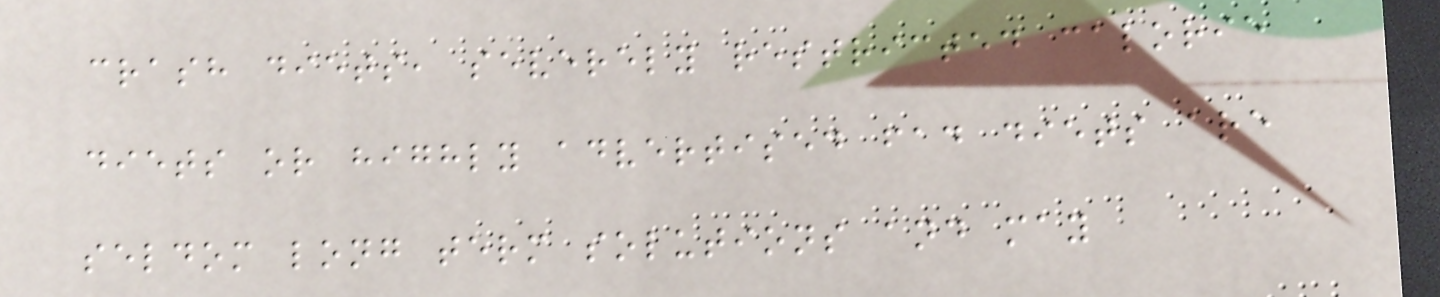crash diets, severely restricted calorie
diets or highly advertised fad diets are
seldom long term solutions and may
